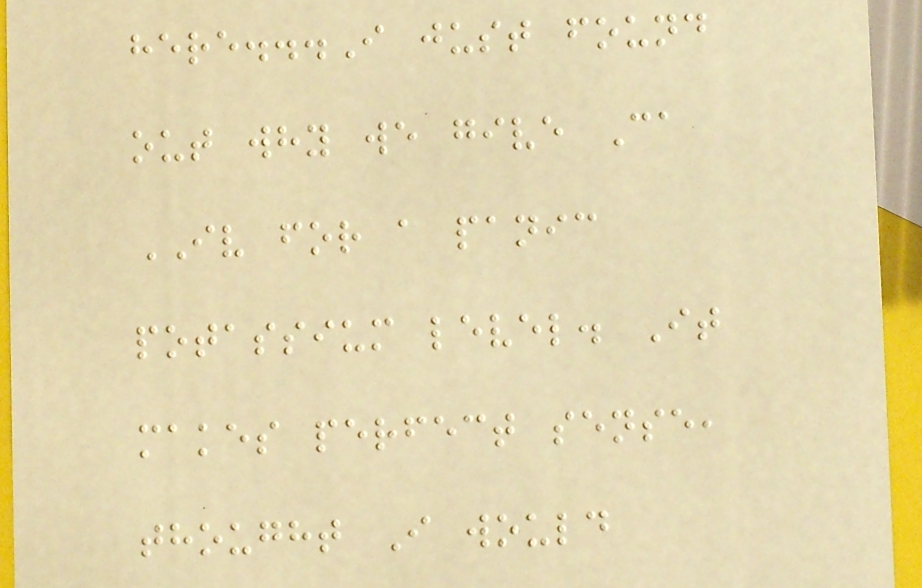here...I just found
out why we give Ca
IV for a panic
potassium level. It
makes perfect sense,
thought I would
